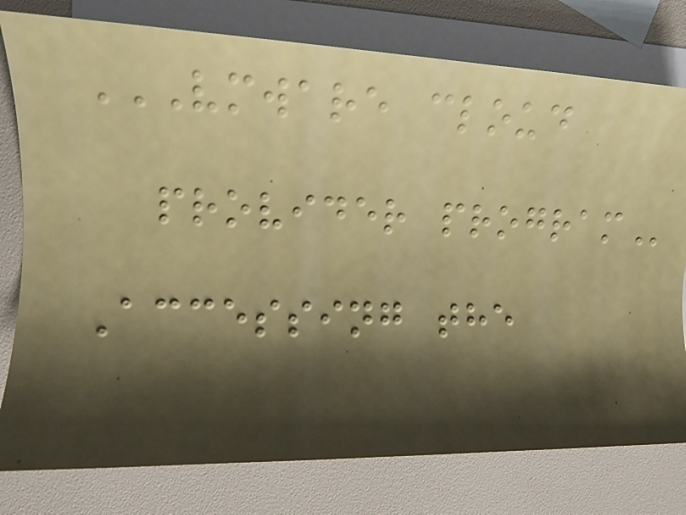VMWARE CLOUD
PROVIDER PROGRAM
Accessing the
